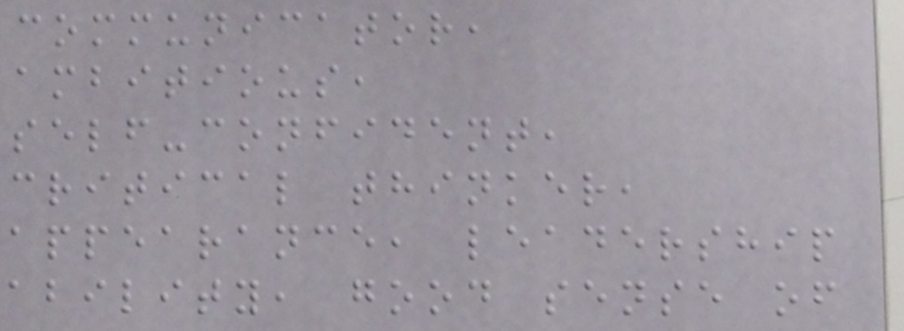communicator,
ambitious,
self-confident,
critical thinker,
appearance, leadership
ability, good sense of
